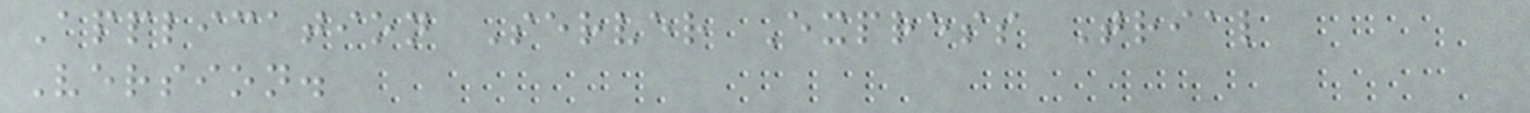Application Server Express Trial
Version.
